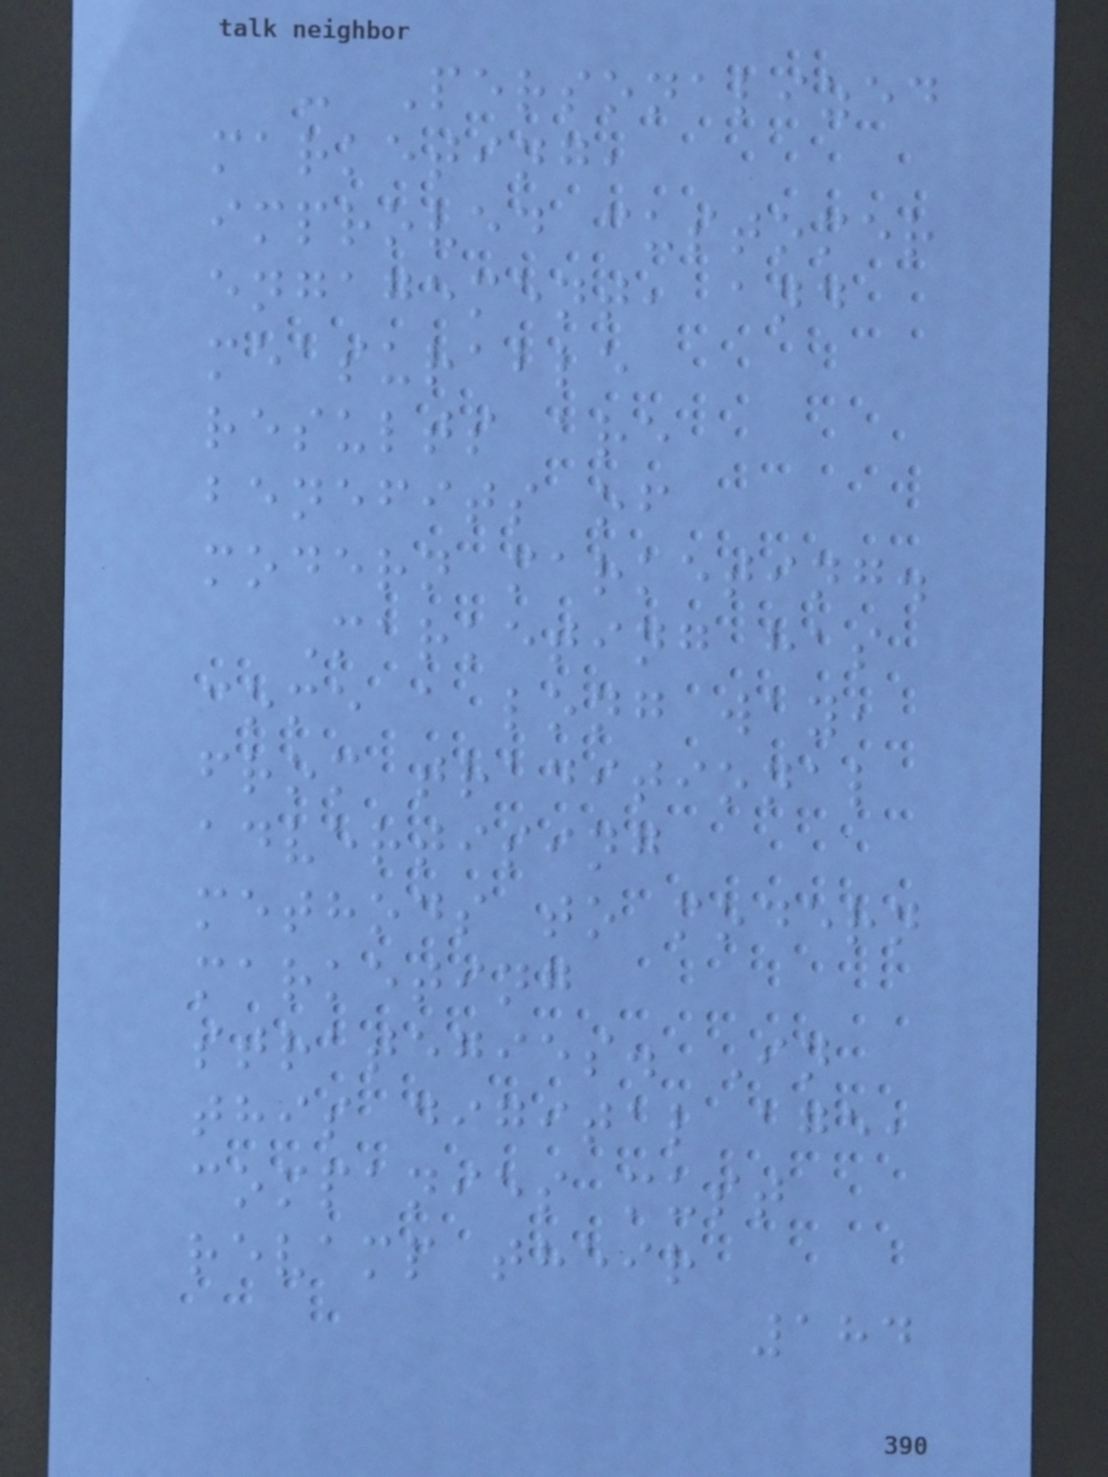- Personalized
marketing,
improved customer
engagement, and
measurable
results are
benefits of
modern marketing.
Marketing has
come a long way,
from traditional
advertising
methods to modern
marketing
strategies. In
this digital age,
companies must
revamp their
184
